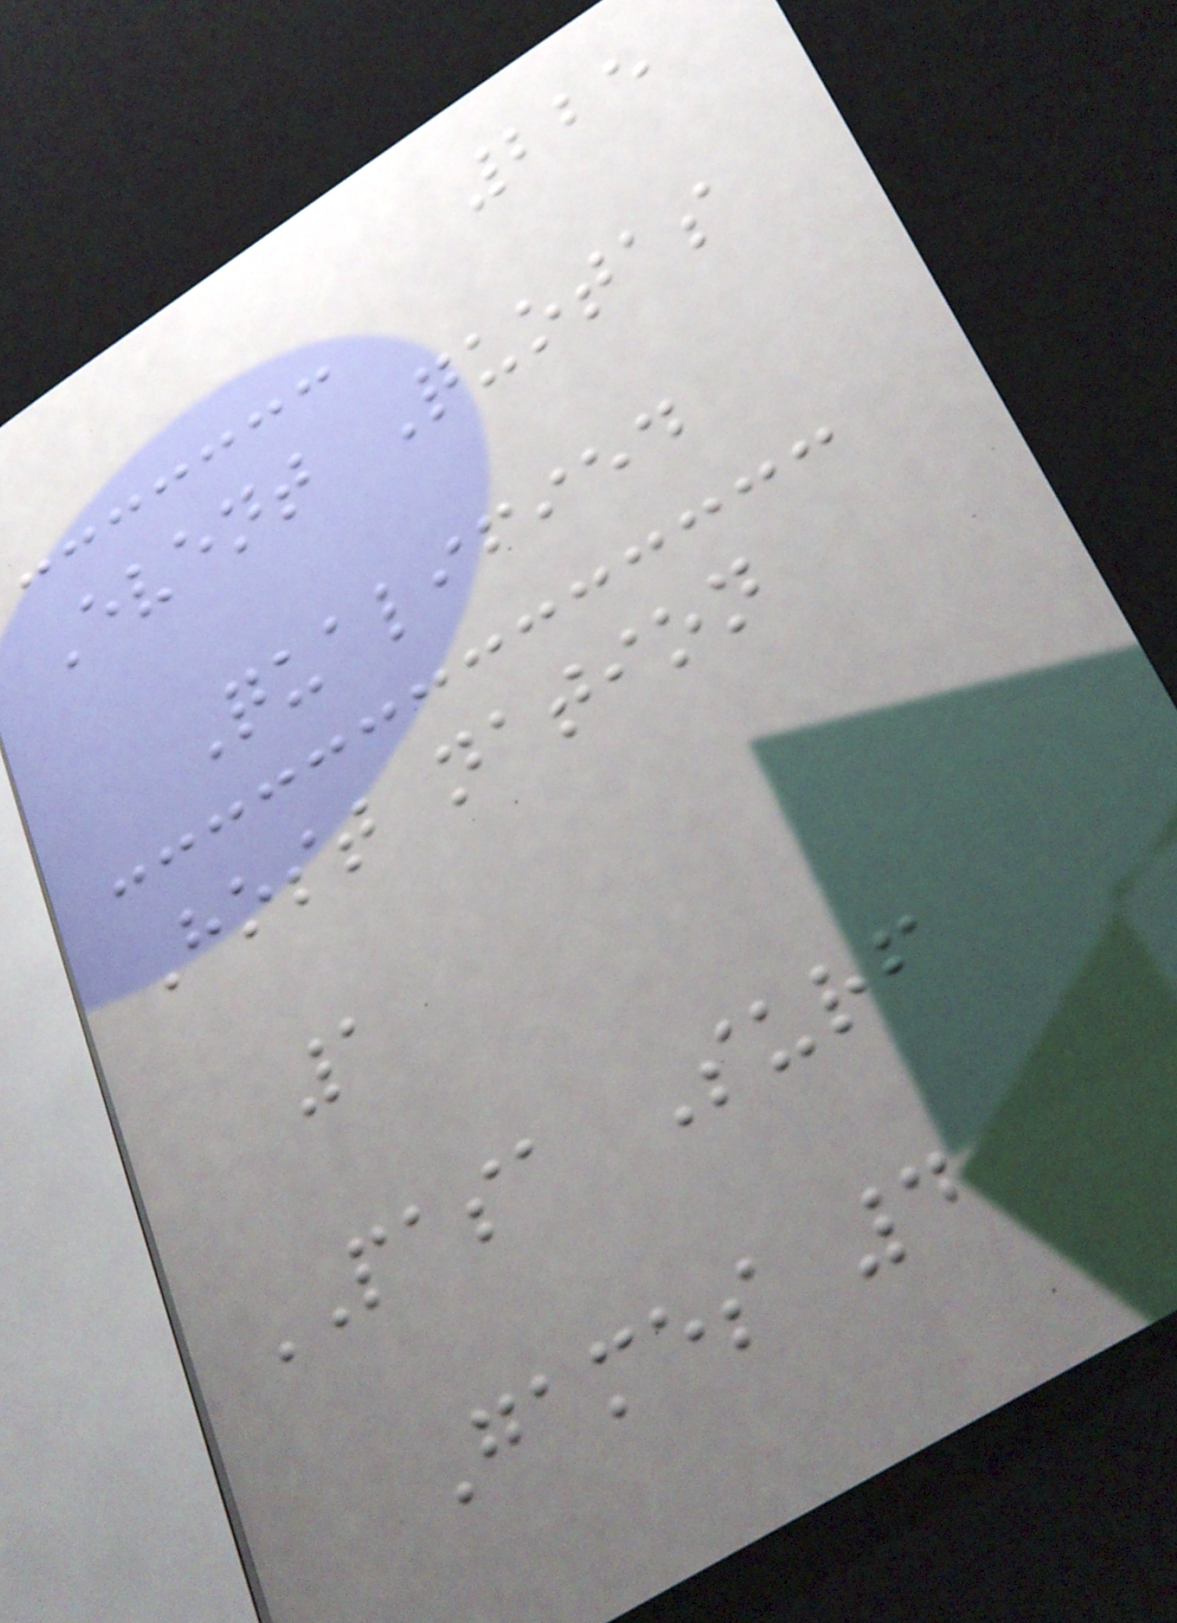225
Event Quotas
Qualified
Host nation
1
PASA Surf
Games 4
